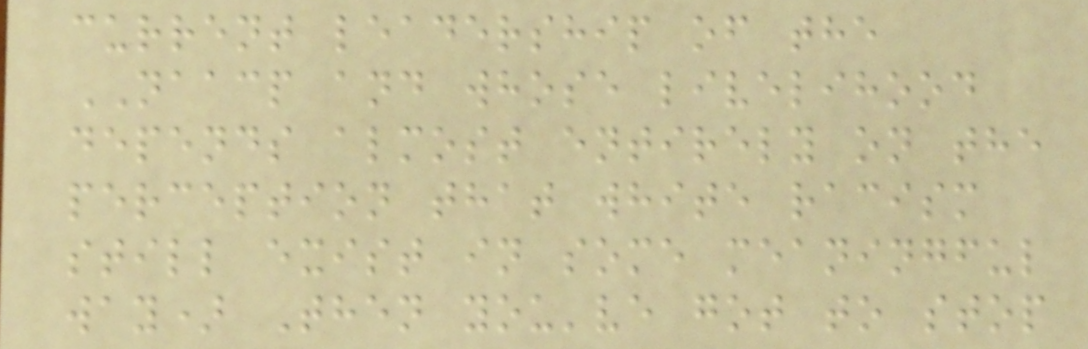current leadership of the
NAACP and whose livelihood
depends almost entirely on the
perception that white racism
still exist in some meaningful
way) Then you've got to stop
